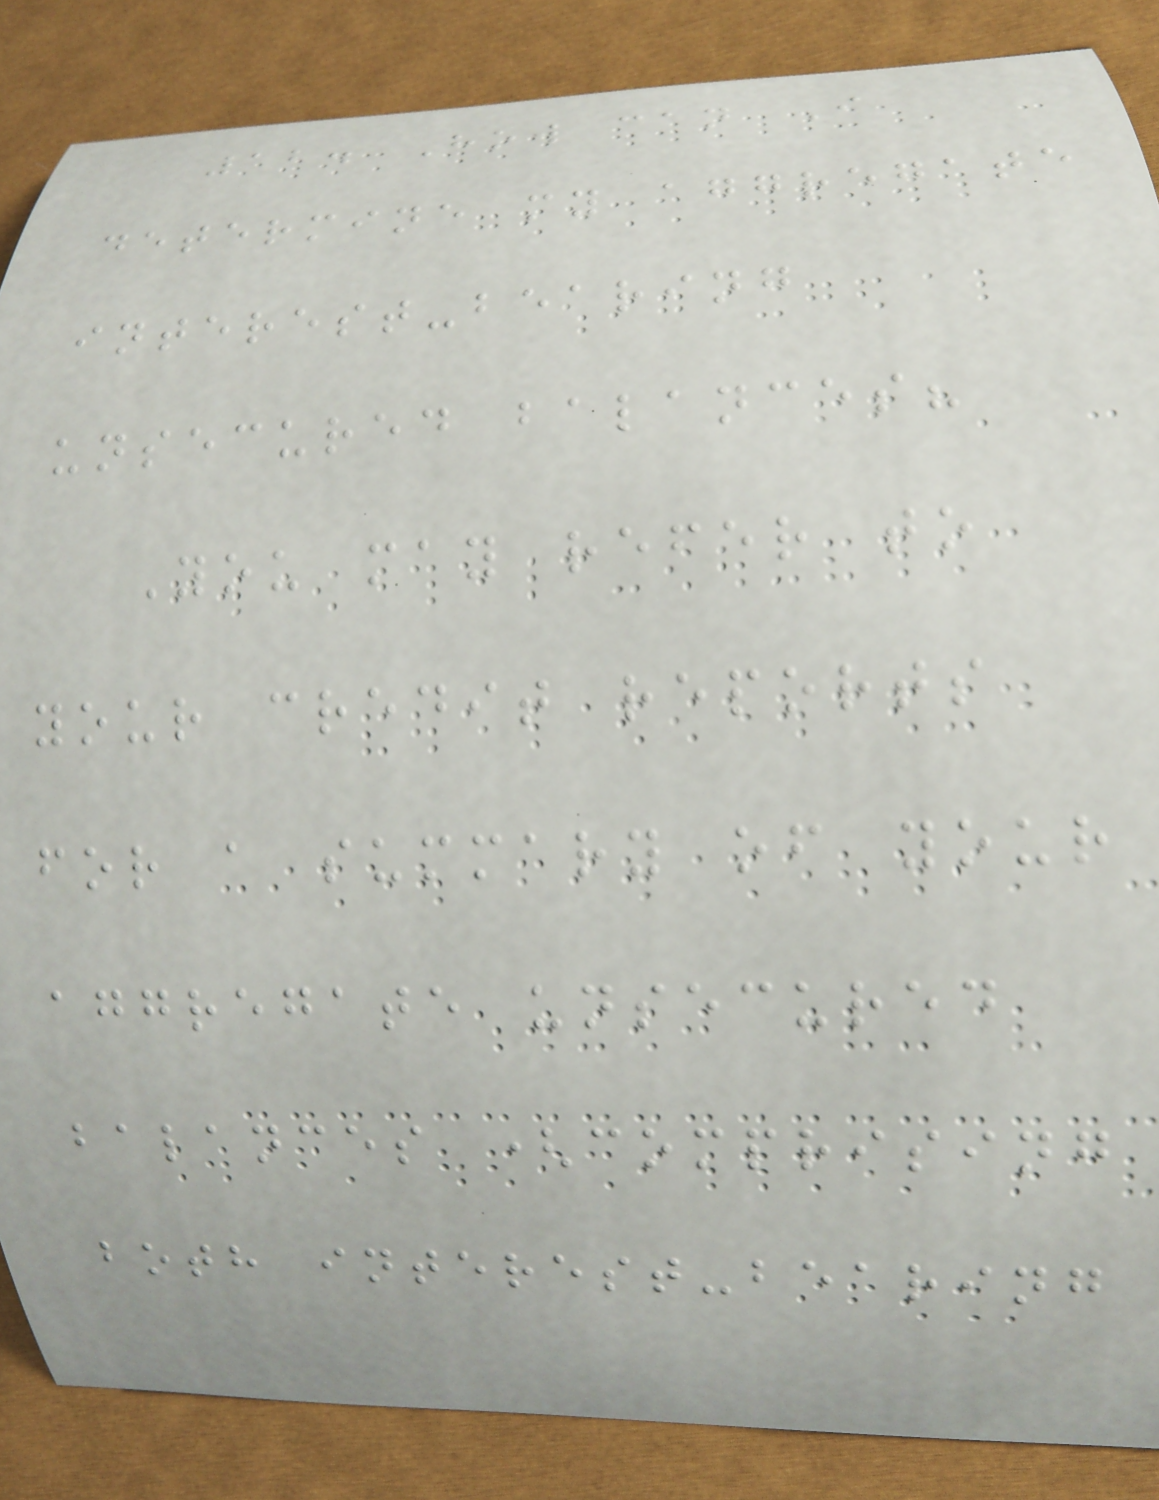12. How can I
determine my aggregate
interest-bearing
unsecured balances?
You may refer to
your credit reports
for a summary of your
aggregate unsecured
balances (comprising
both interest-bearing
